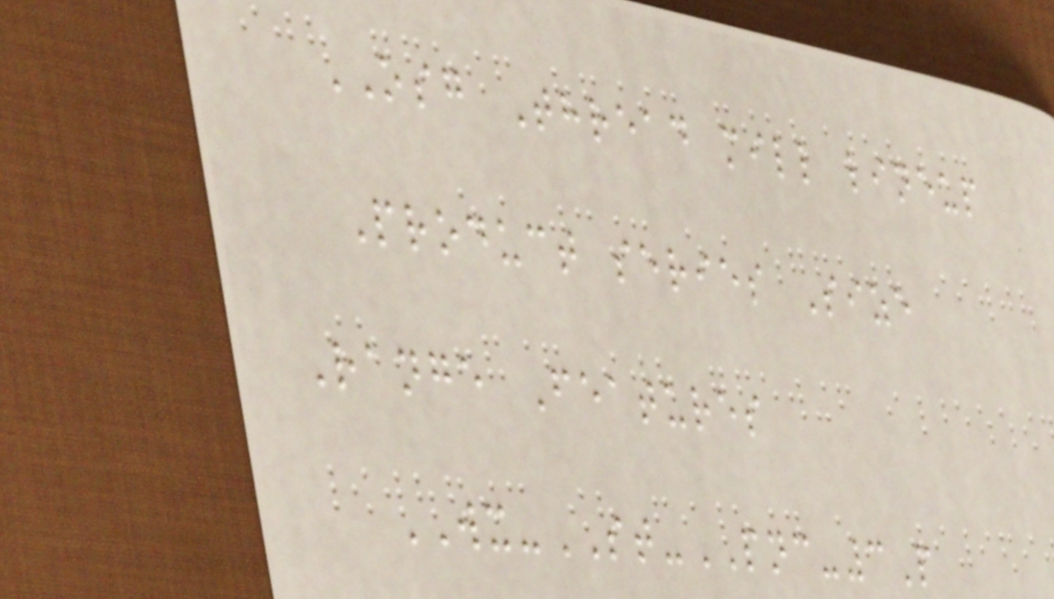OSG Thread mill lineup
Product series Size
Range Features
WX-ST-PNC-3P
